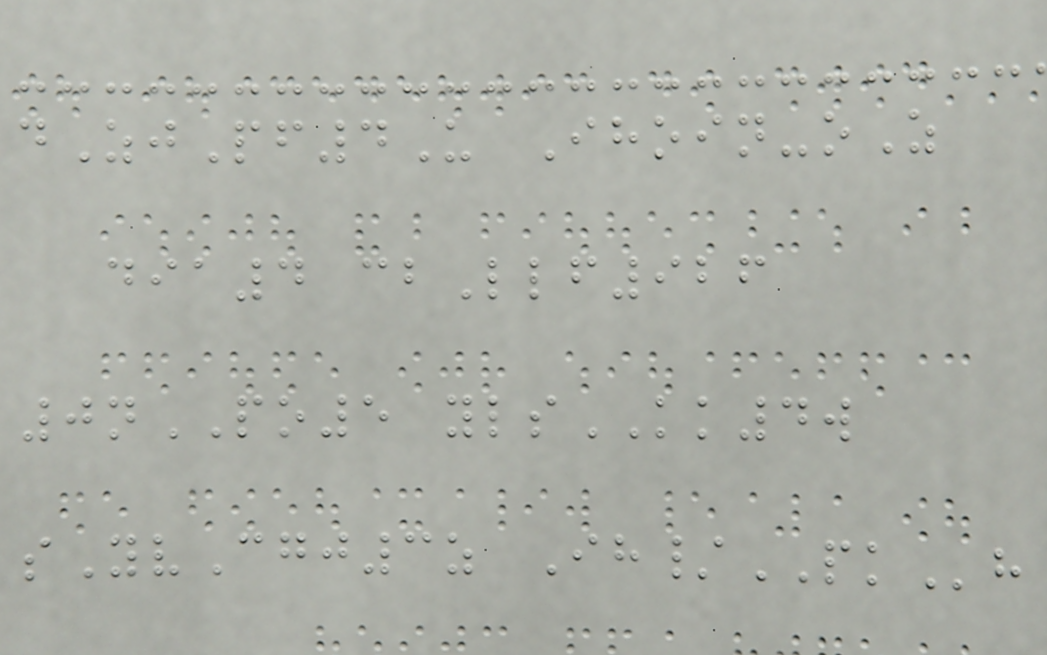dZjPf4U Ihoin-oZ
dia4 cbLlf926
0nPO5 ylsKK4w
sYvCgj3z Ih/PKh
